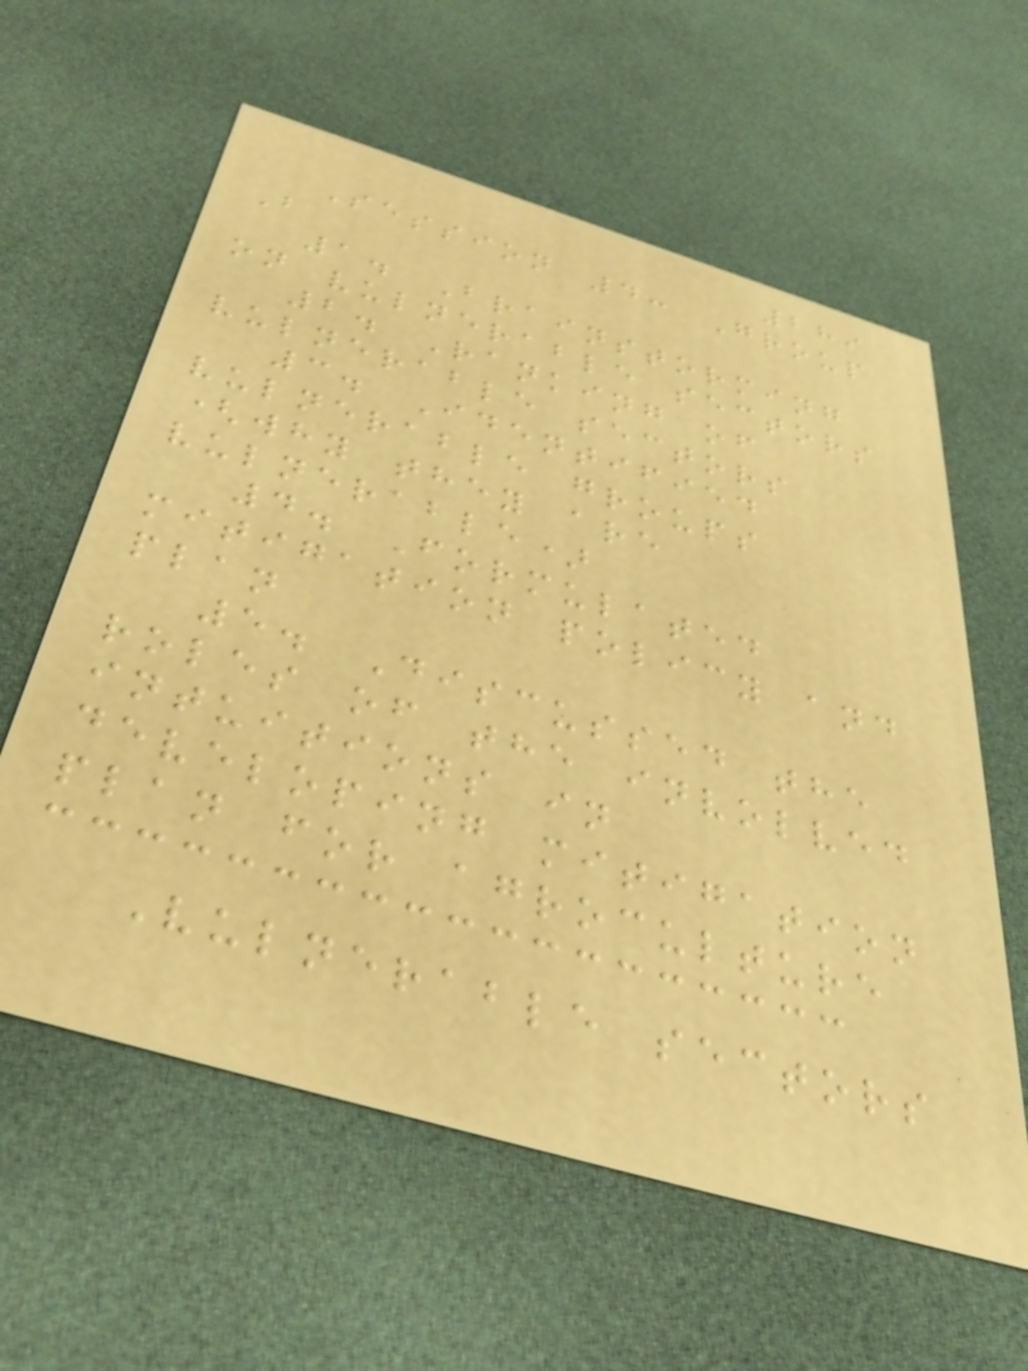289
Session 4: Group
B
1. Brainstorming
on vulnerable sectors
2. Ranking of
vulnerable sectors
3. Identified
vulnerable groups
(why they are
vulnerable)
4. Formulated
mitigation policy and
plan
5. Discussed the
roles of the involved
intuitions in
developing mitigation
plan for agroculture
Vulnerable sectors
